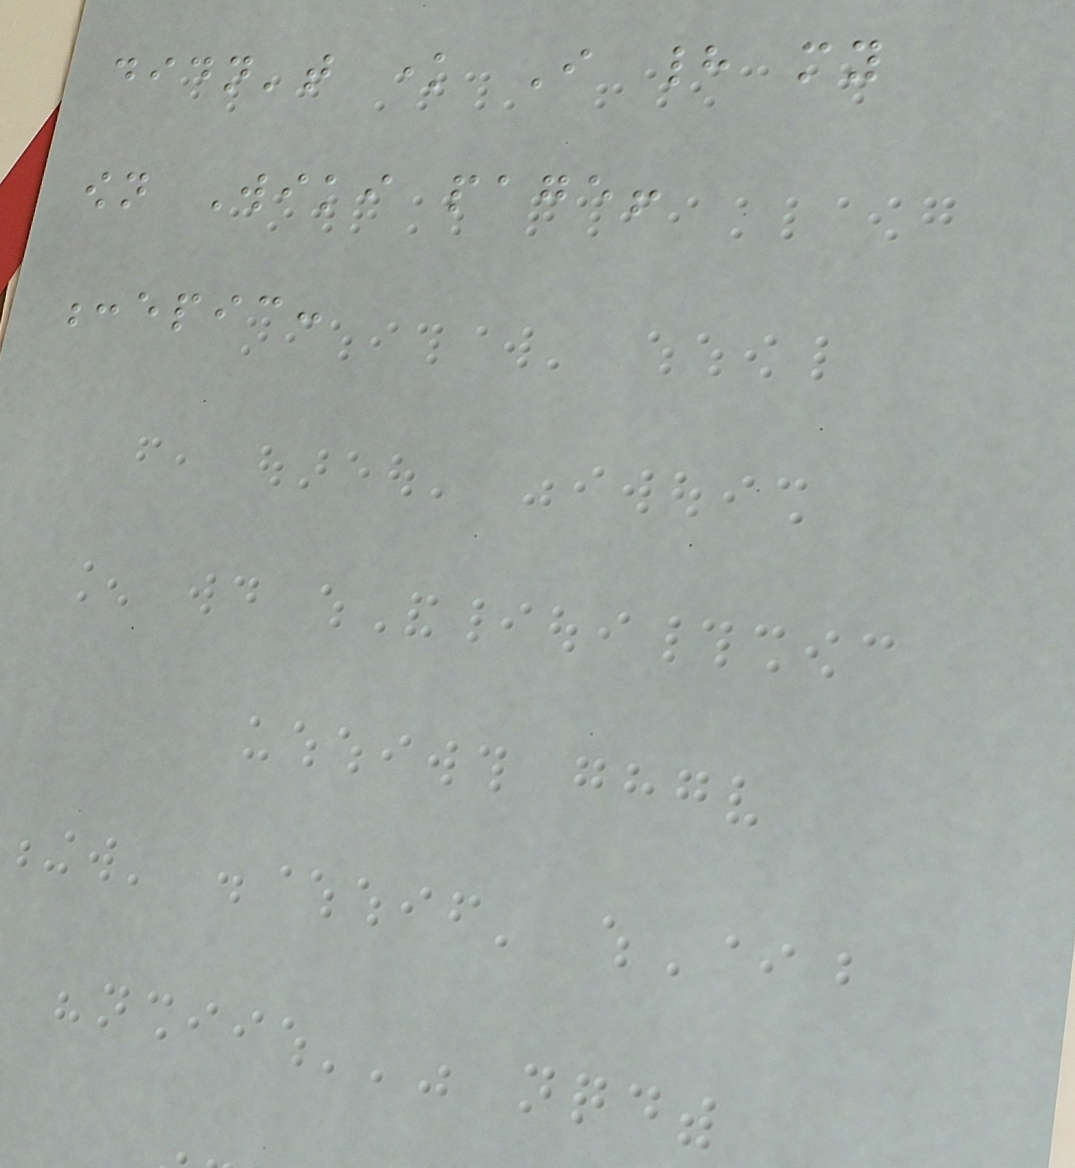didn't know I had my
own Wiki page!
:epic:
